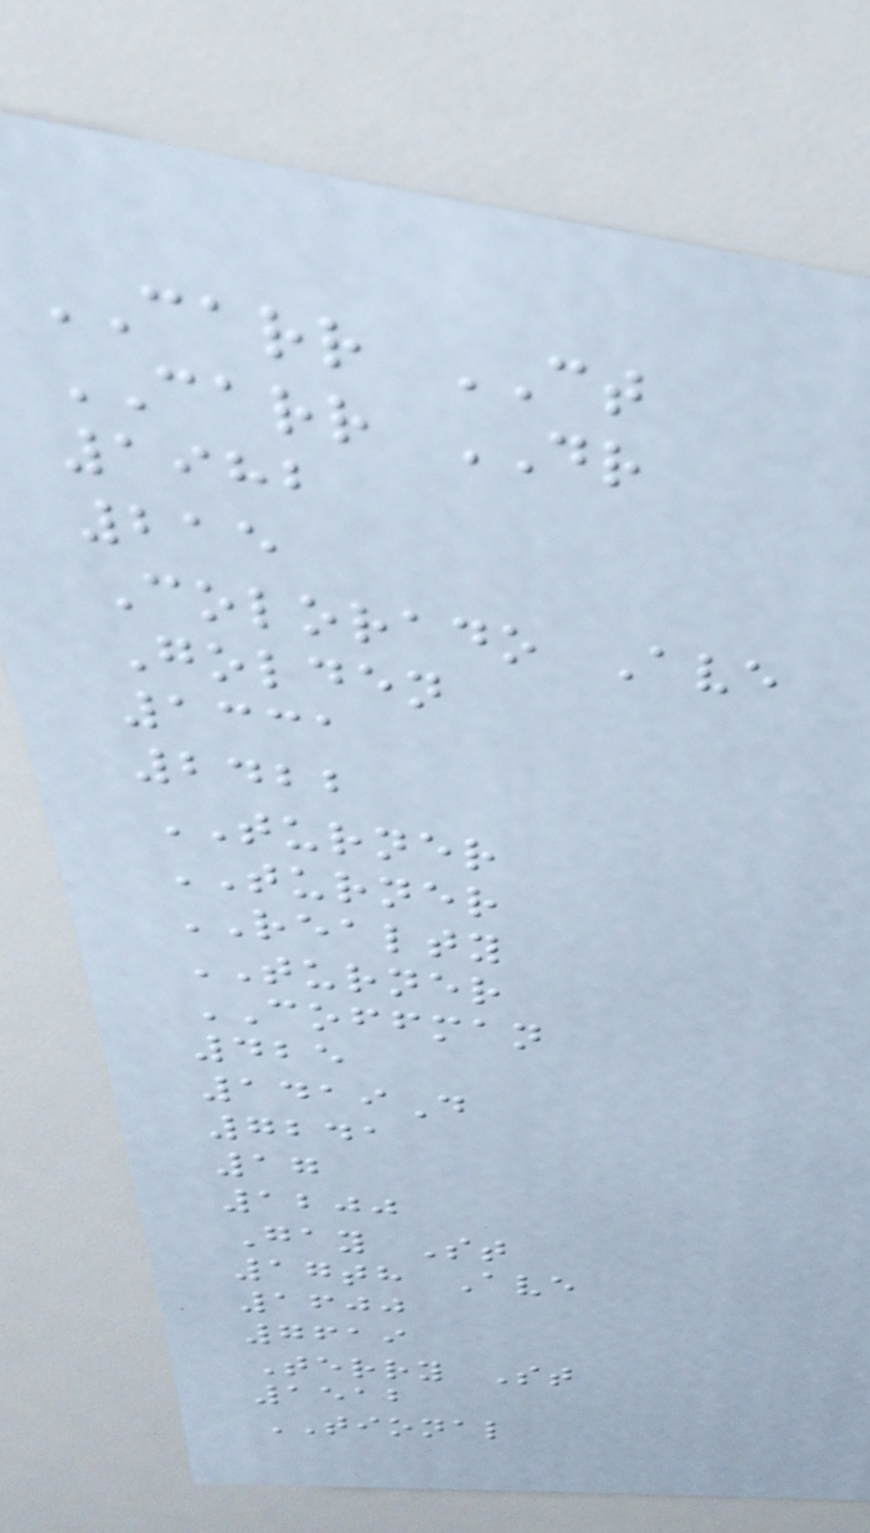CARR CT
CARR DR
1982
215
Colorado Ave
Golden
1331
2422
TURNER
TURNER
REALTY
TURNER
COFFMAN
425
1419D
7241
17
1200
Gay St
17th Ave
1600
7619
Terry St
1512
TIONAL
